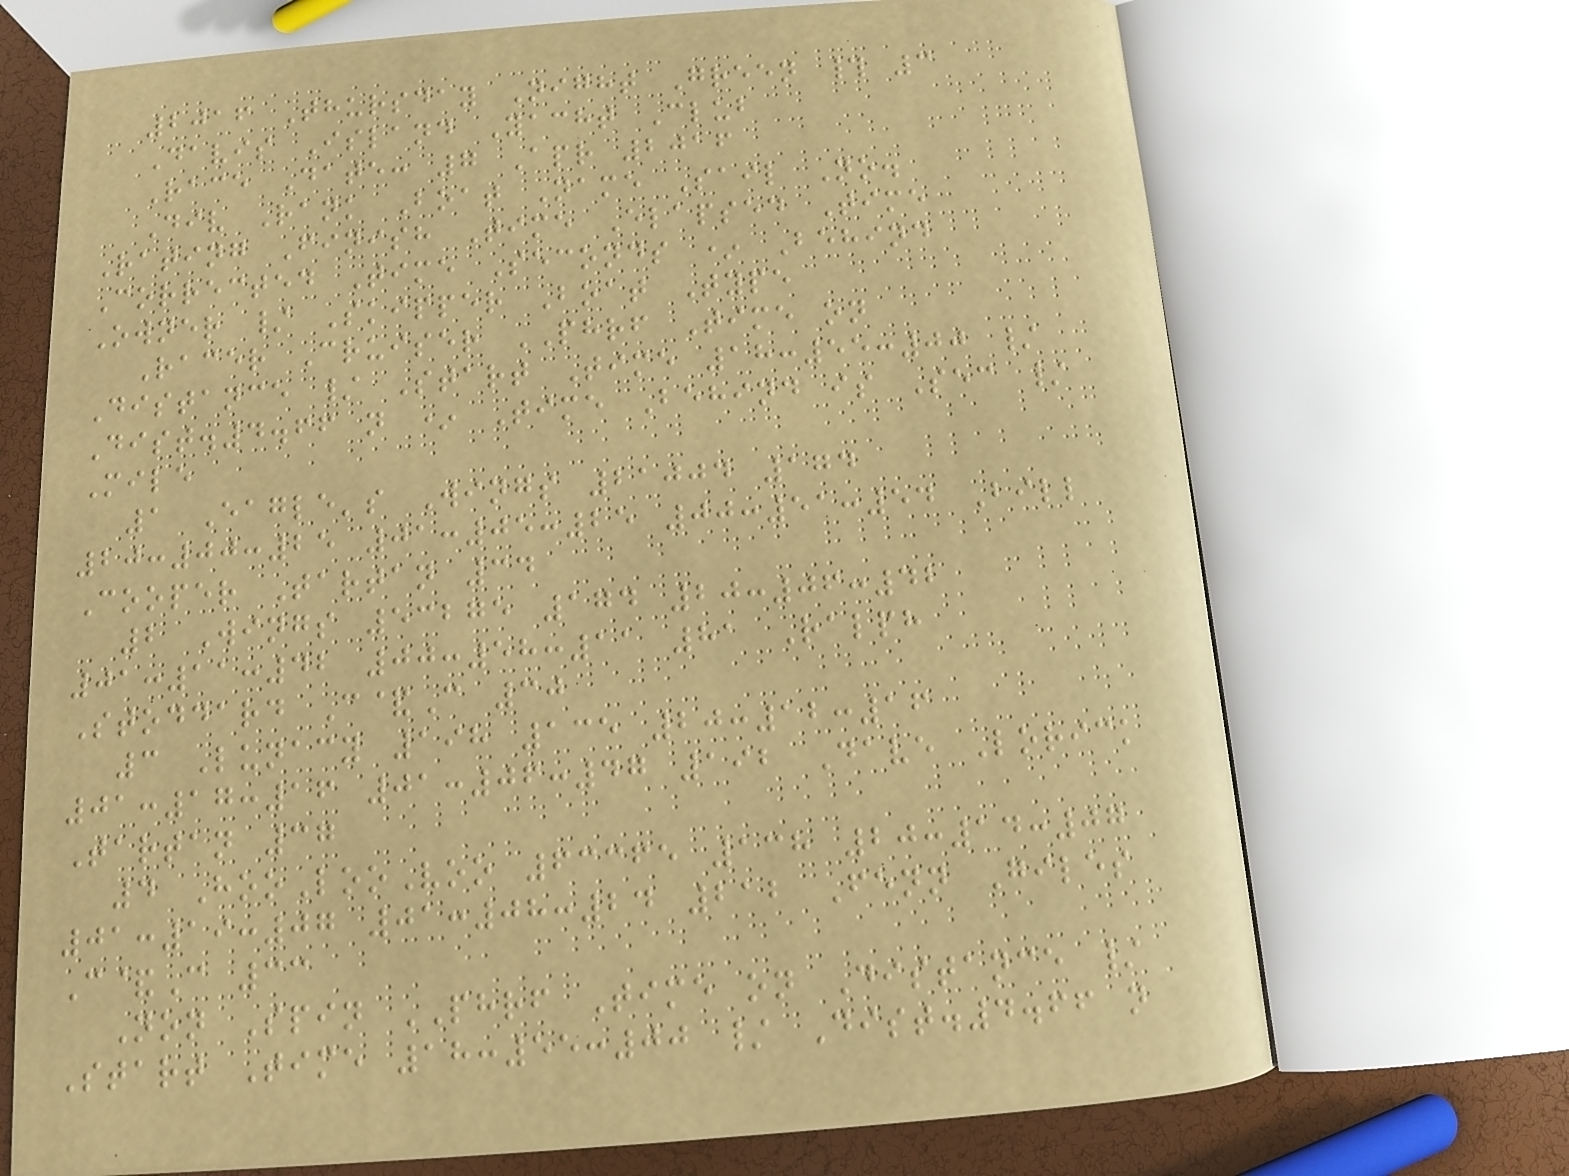2016 Thursday Night Green # 3
Davis Island Yacht Club
Race Date: 7 Apr 2016
Div Rank Boat Name Sail No.
Rating Finish Time Elapsed Time
Corrected Time Seconds * Behind
Owner / Skipper Boat Type
Racer Cruiser PHRF Time on
Distance / Start Time 18:55:00 /
Dist.4.66 n * Time Behind is Sec /
Mile
1 Eagle's Wings 21004 174
20:00:25 01:05:25 00:51:54 Bill
Cooper Tartan 34
2 Wings 53275 174 20:06:42
01:11:42 00:58:11 81 Ralph
Stoddard C&C 30
3 Lunacy 198 135 20:12:16
01:17:16 01:06:47 192 Dave Lorick
Tartan 37
4 HooLooVoo 63365 138 20:14:07
01:19:07 01:08:24 212 Fenn Giles
C&C 33
Non Spin PHRF Time on Distance /
Start Time 18:55:00 / Dist.4.66 n
